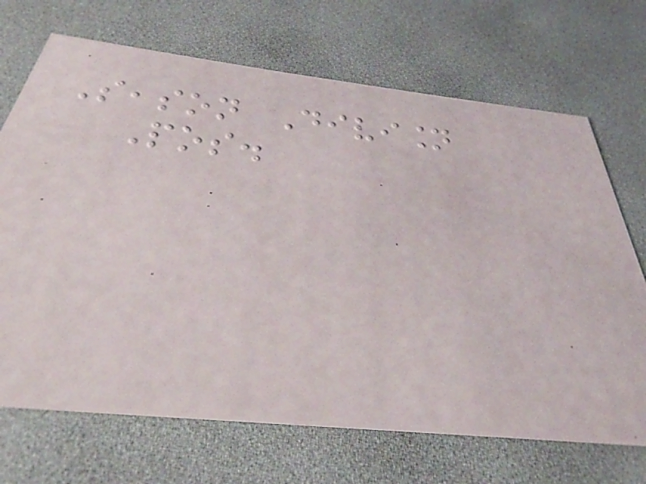Season Division
Pos.
